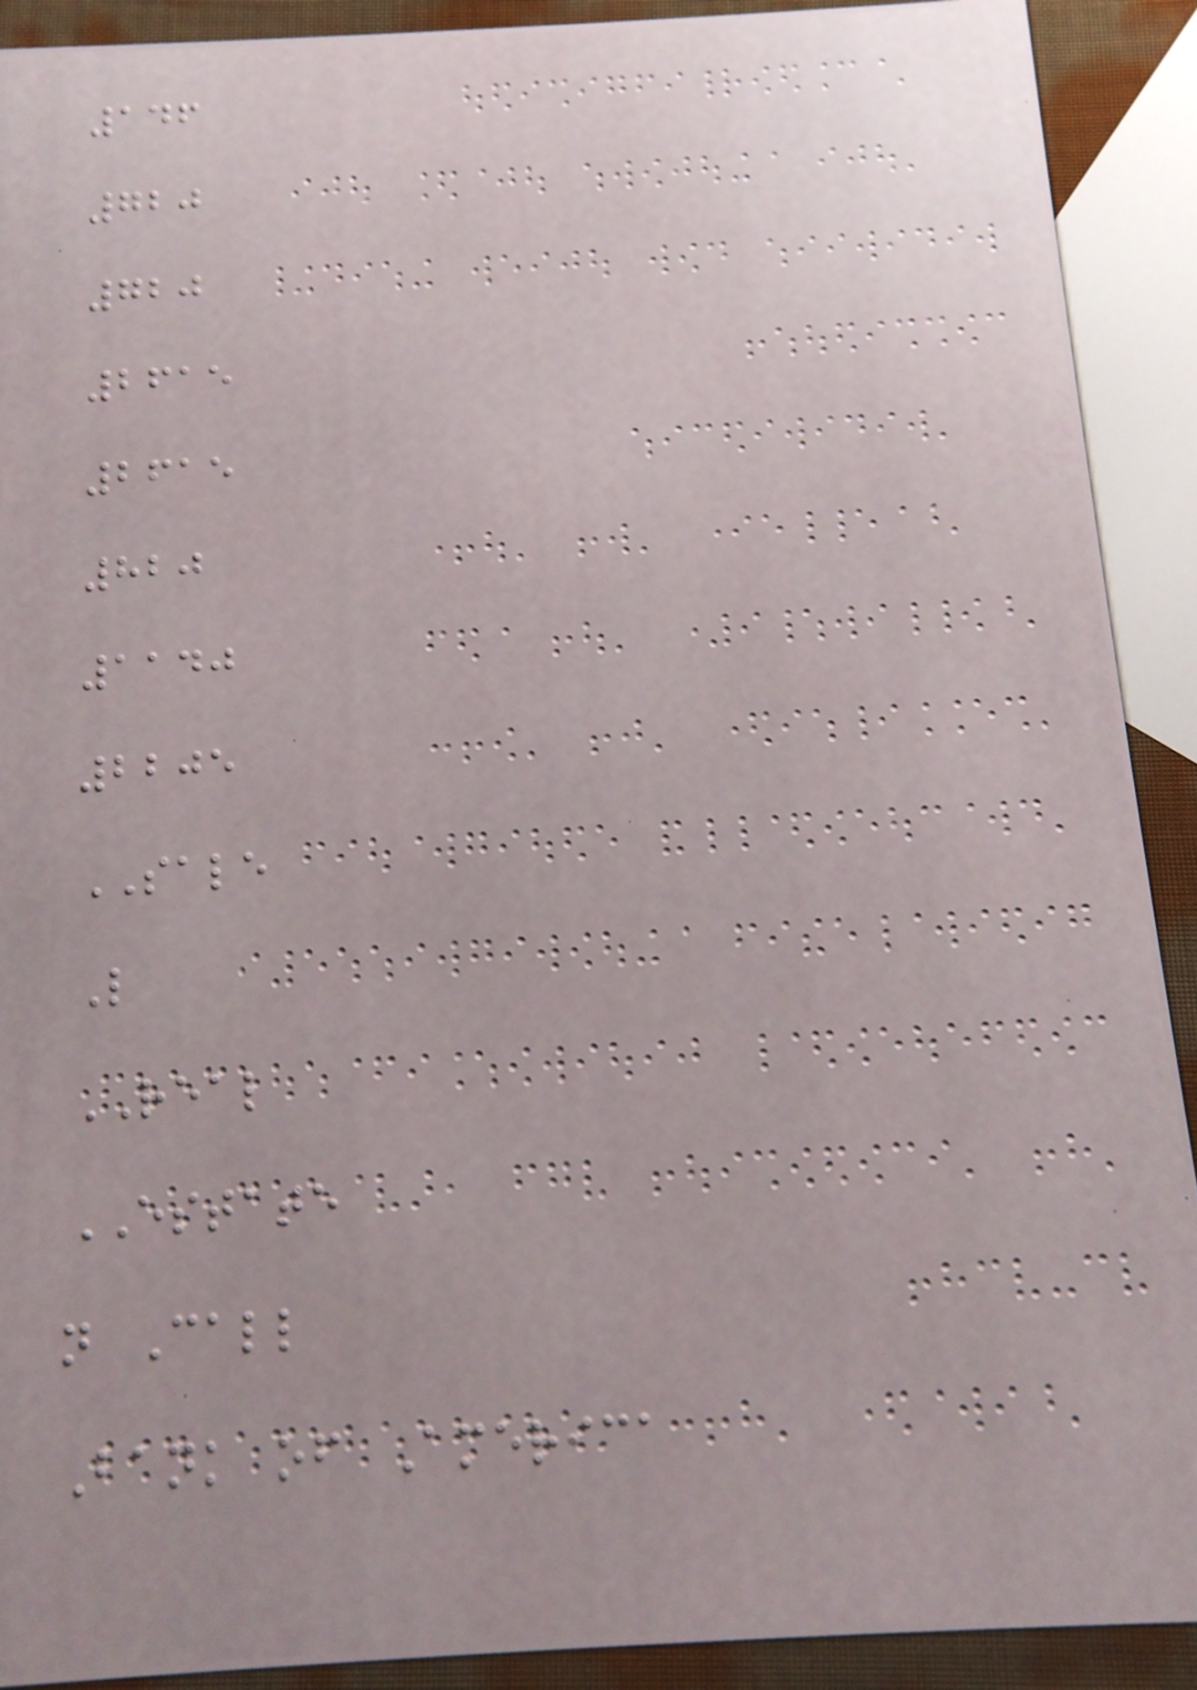146
720
720
2615
2615
820
1140
2205
SALE
L
REAL
ESTATE
n Call
Bank of America
